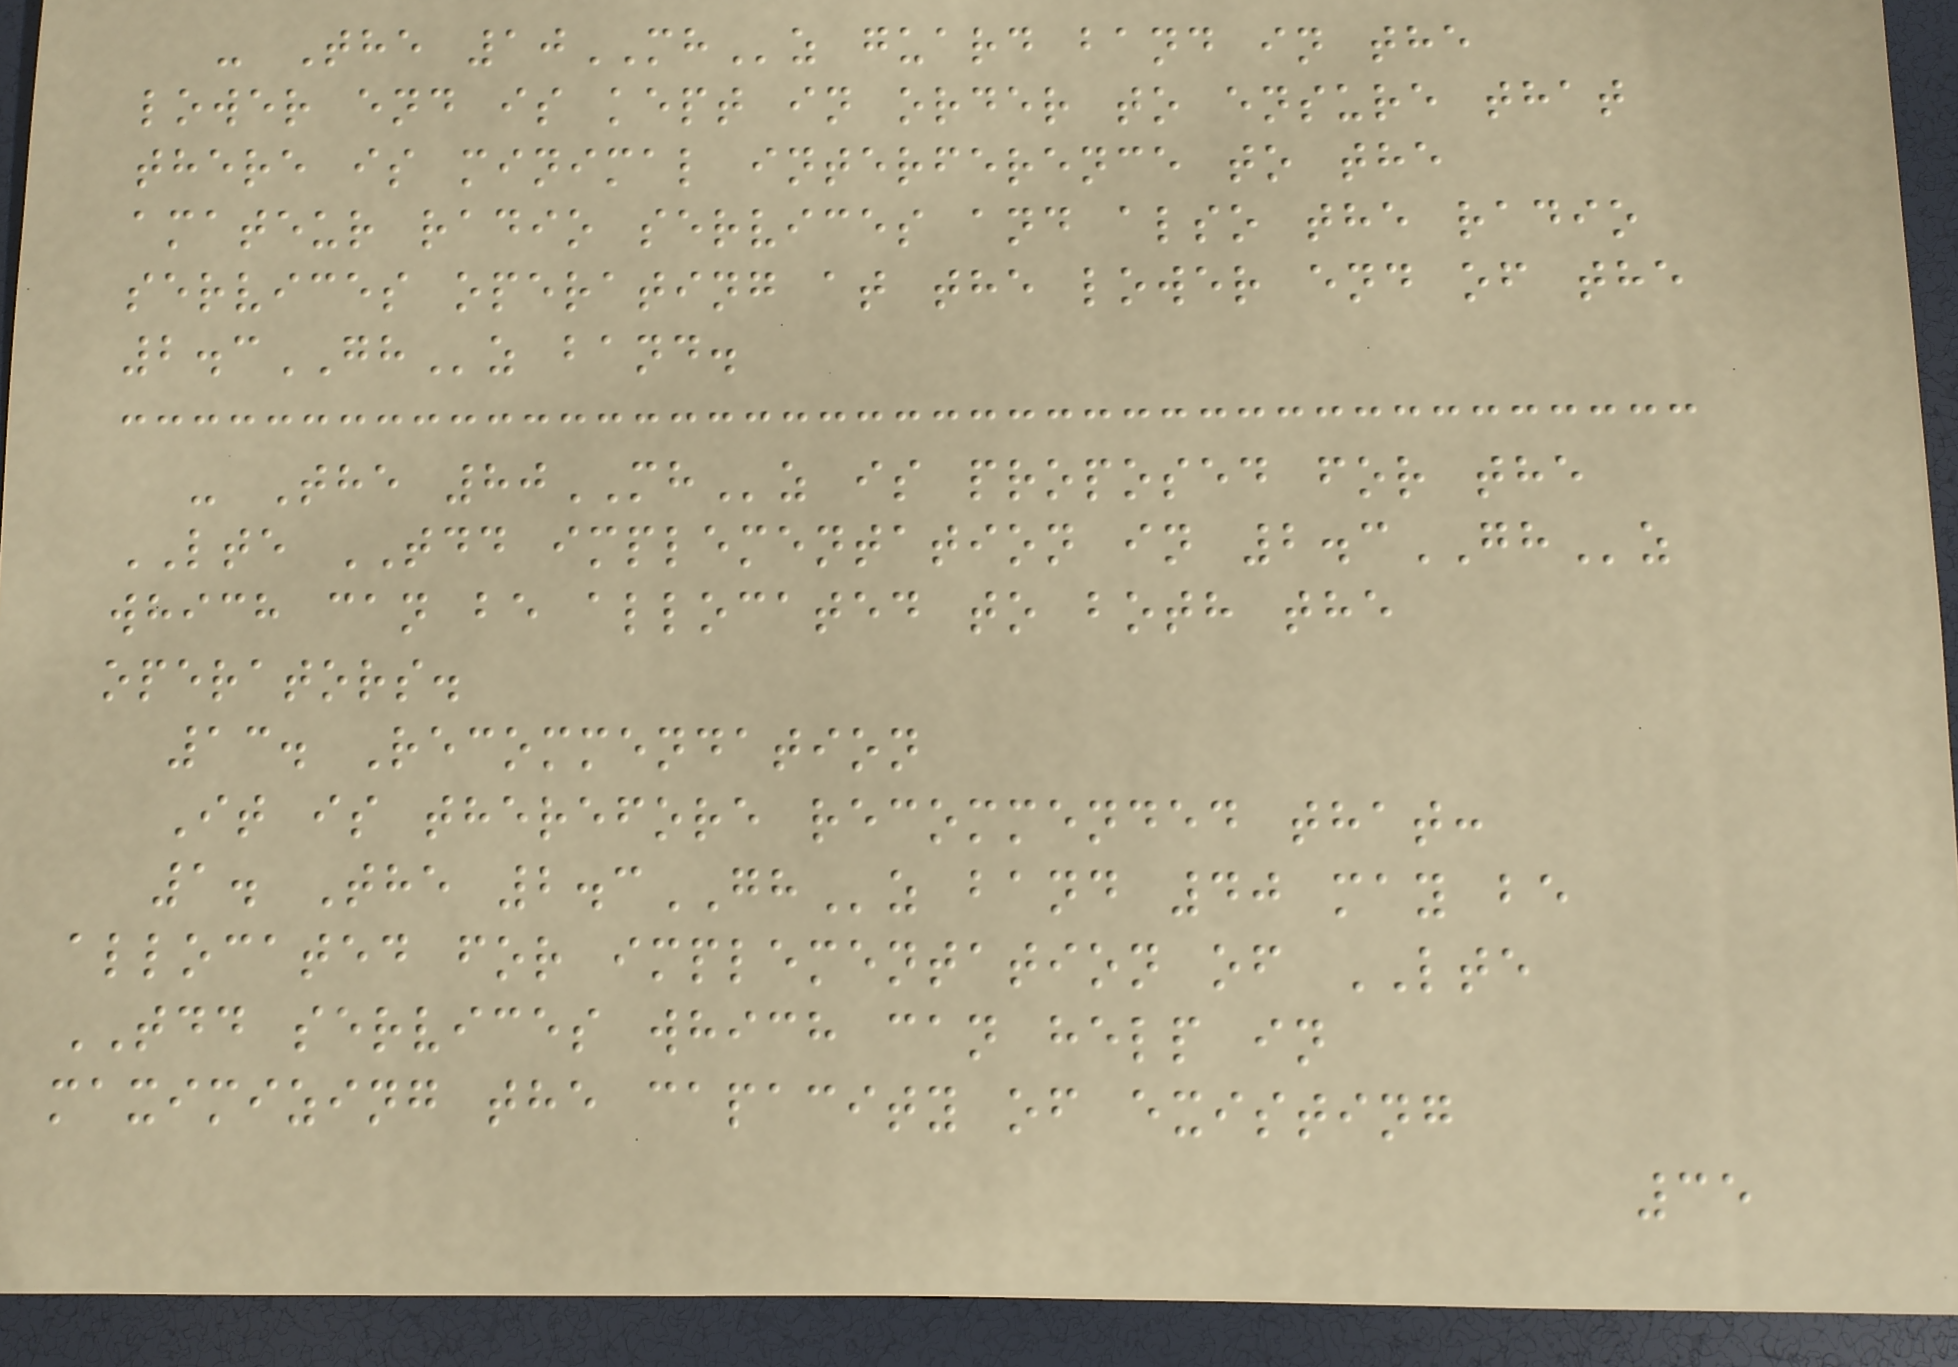- The 10MHz guard band in the
lower end is kept in order to ensure that
there is minimal interference to the
amateur radio services and also the radio
services operating at the lower end of the
2.3GHz band.
- The 80MHz is proposed for the
LTE TDD implementation in 2.3GHz
which can be allocated to both the
operators.
13. Recommendation
It is therefore recommended that:
1. The 2.3GHz band 40 may be
allocated for implementation of LTE
TDD services which can help in
maximizing the capacity of existing
35
